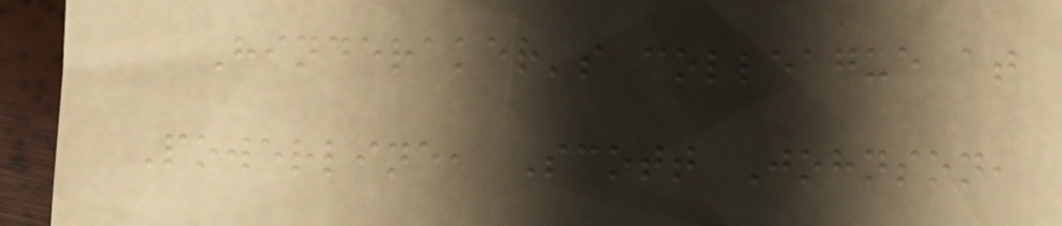Hinderaker's colleague at
Powerline, Scott Johnson,
